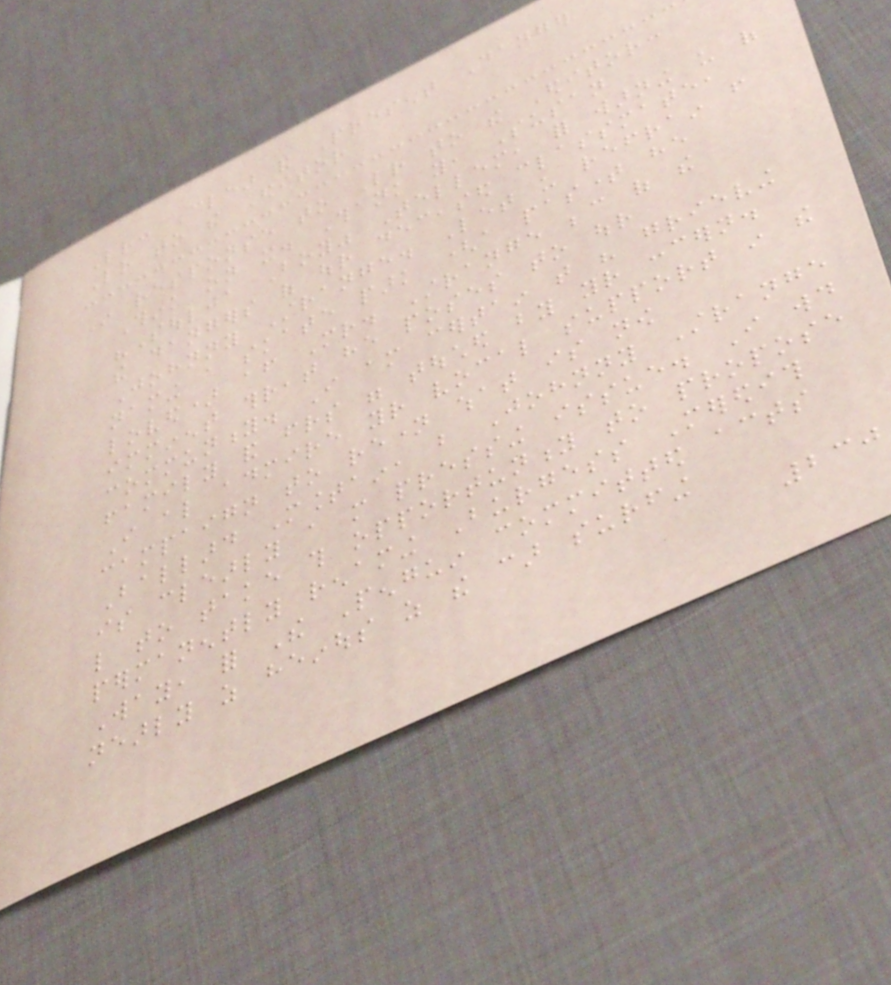Letter: Clear and Present Danger
Letter to the Editor
In response to Letter to the Editor:
Think on it. Thank you, Susan
"Soulja Boy" Tellem, for warning us of
the dangers of our deceased classmate,
Johnny Strange. Let us refrain from
naming a skate park (a pastime he
loved) after Mr. Strange because of the
imminent threat he poses to our
community. I am certain that his grieving
family and friends were touched by your concern.
I also admire your vocal support in the
campaign to rename what is now
Ballard Mountain, but Johnny Strange
is clearly a more pressing issue. I would
like to take this opportunity to propose
permanently renaming Burgess Meredith
Way, for The Penguin committed acts
nearly as heinous as the car surfing
230
